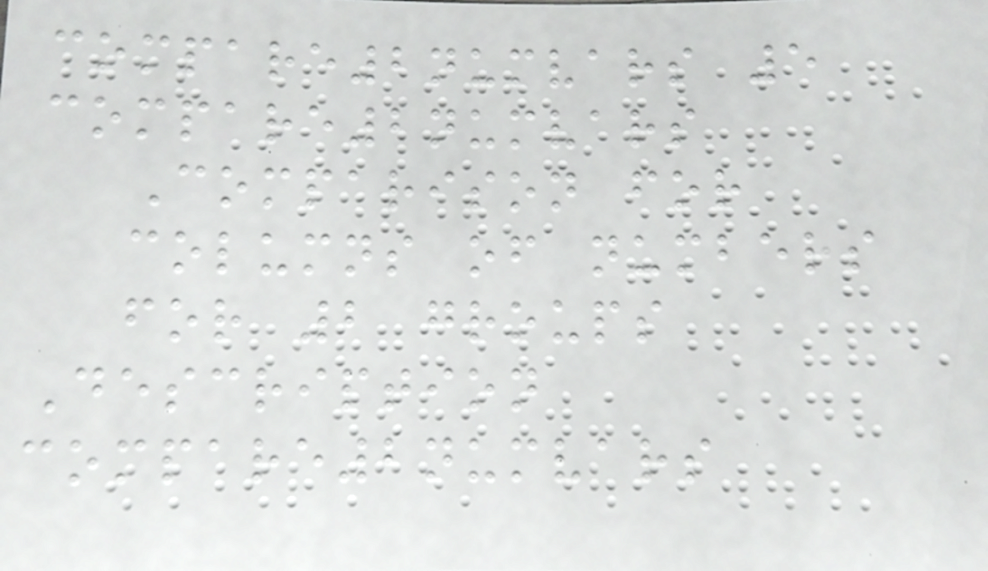compare2numvars 5
compare2numvars
Comparison for
columns of numbers
for 2 groups
Description
compare2numvars
